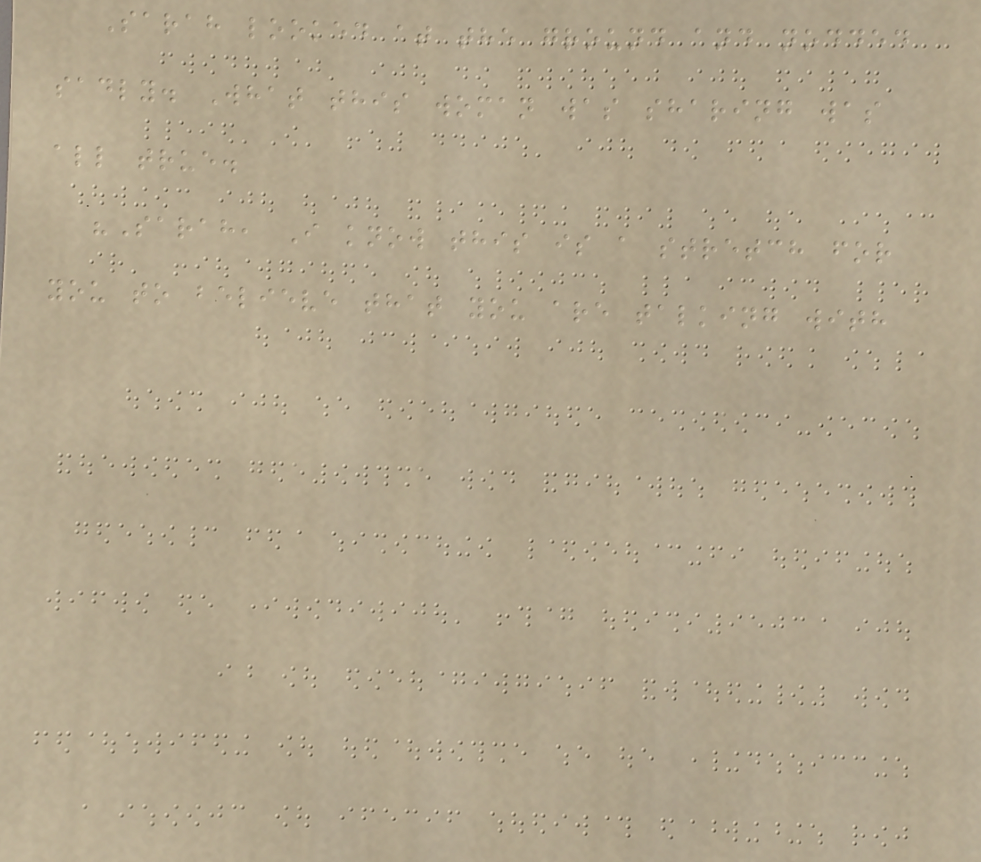Sarah looked at the ground and nodded
sadly. What this woman was sharing was
all true.
"Sarah, I know this is a stretch for
you to believe that you are talking with
